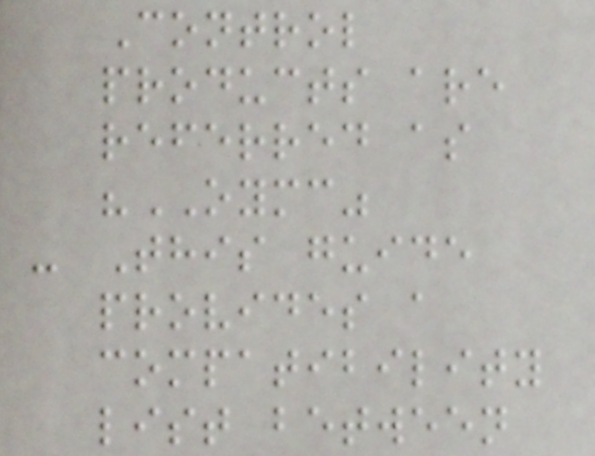Control
products are
referred as
"OYMC"
- This guide
provides a
compatibility
list between
